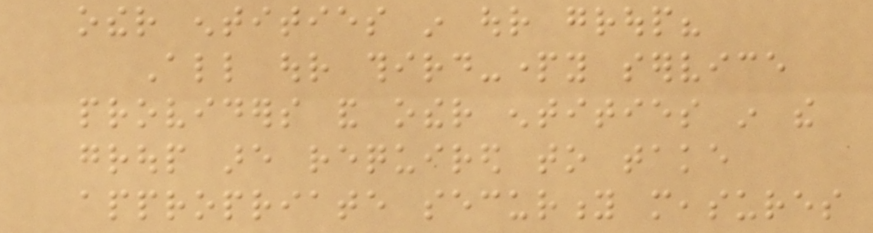other entities in our group?
All our third-party service
providers and other entities in the
group are required to take
appropriate security measures
